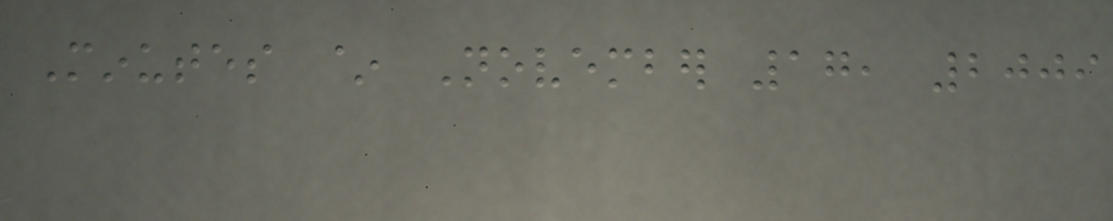Minutes ~ November 17, 2009
